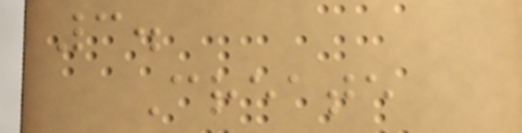3.
Create
